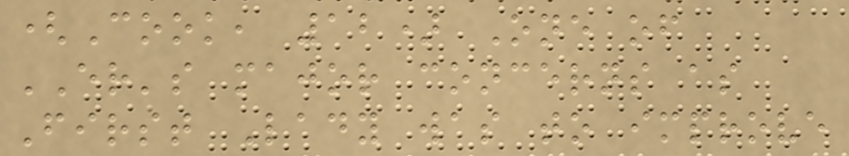(Cook, 12) One of
ER's major concerns as
First Lady was to improve
